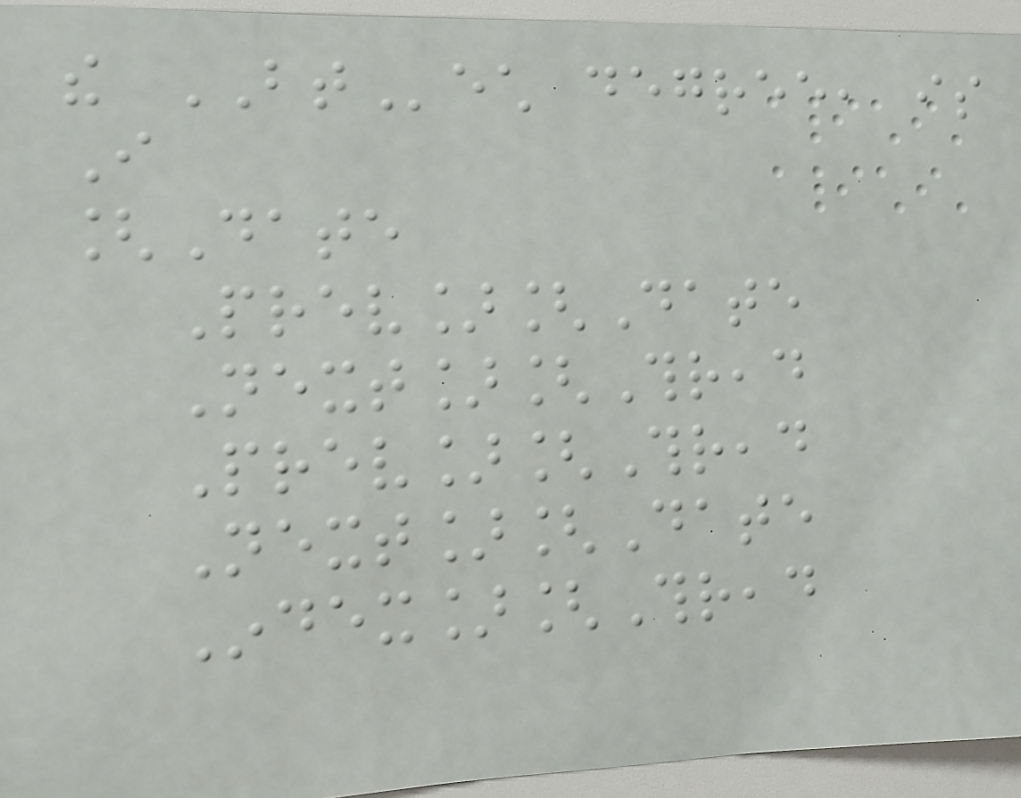the BTech degree, is
I
[Date
Prev][Date
Next][Thread
Prev][Thread
Next][Date
Index][Thread
